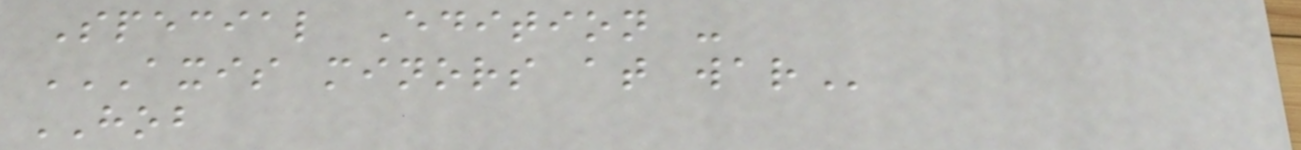Special Edition -
AXIS MINORS AT WAR
HOB
